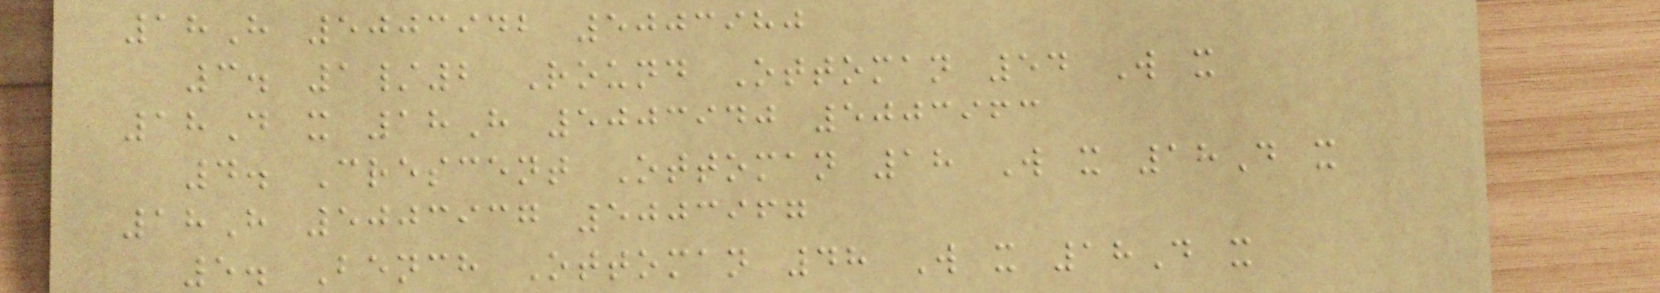18H 5003942 5003980
3. 1/2 Round Ottoman 54 W x
18D x 18H 5003940 5003963
4. Crescent Ottoman 18 W x 18D x
18H 5003937 5003967
5. Bench Ottoman 48 W x 18D x
